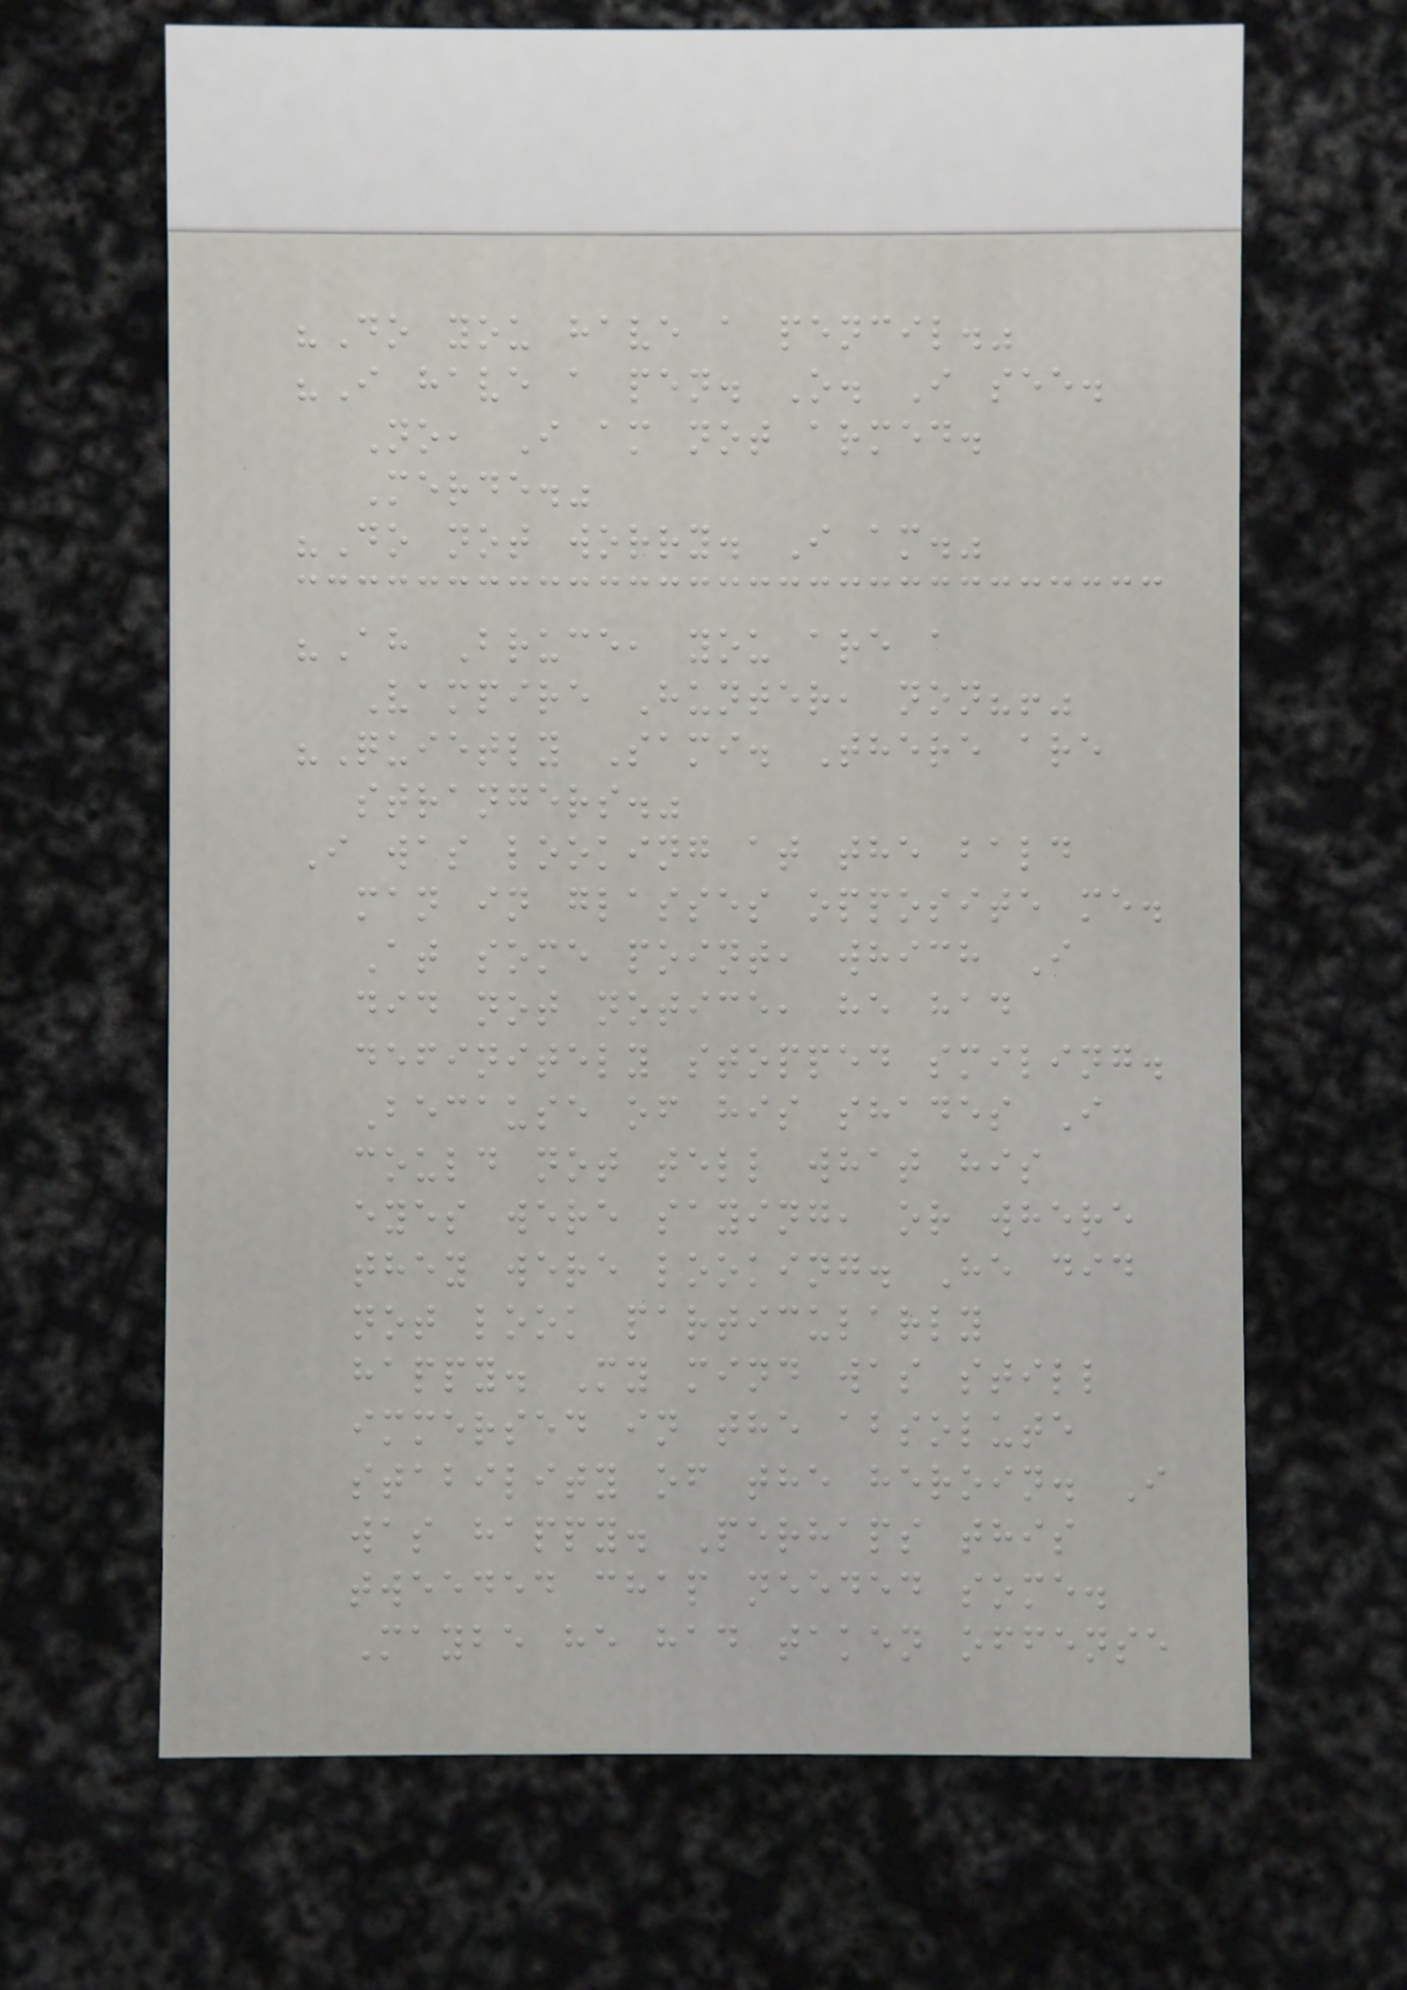"Do you have a pencil."
"I have a pen. O. I see.
No, I am not armed.
Merde."
"Do not worry. I am."
"Ah Bruce, you are a
Vampire Hunter, non?!"
"Quietly Sami. There are
strangers."
I was looking at the bald
man in glasses opposite me.
At some point, which I
did not notice, he had
definitely stopped smiling.
Because of his shades I
could not tell what his
eyes were saying, or where
they were looking. He did
not look particularly
happy. My mind was still
immersed in the absolute
stability of the heroin. I
was happy. Perhaps this
tweeded chap needed some.
Maybe he had taken offense
